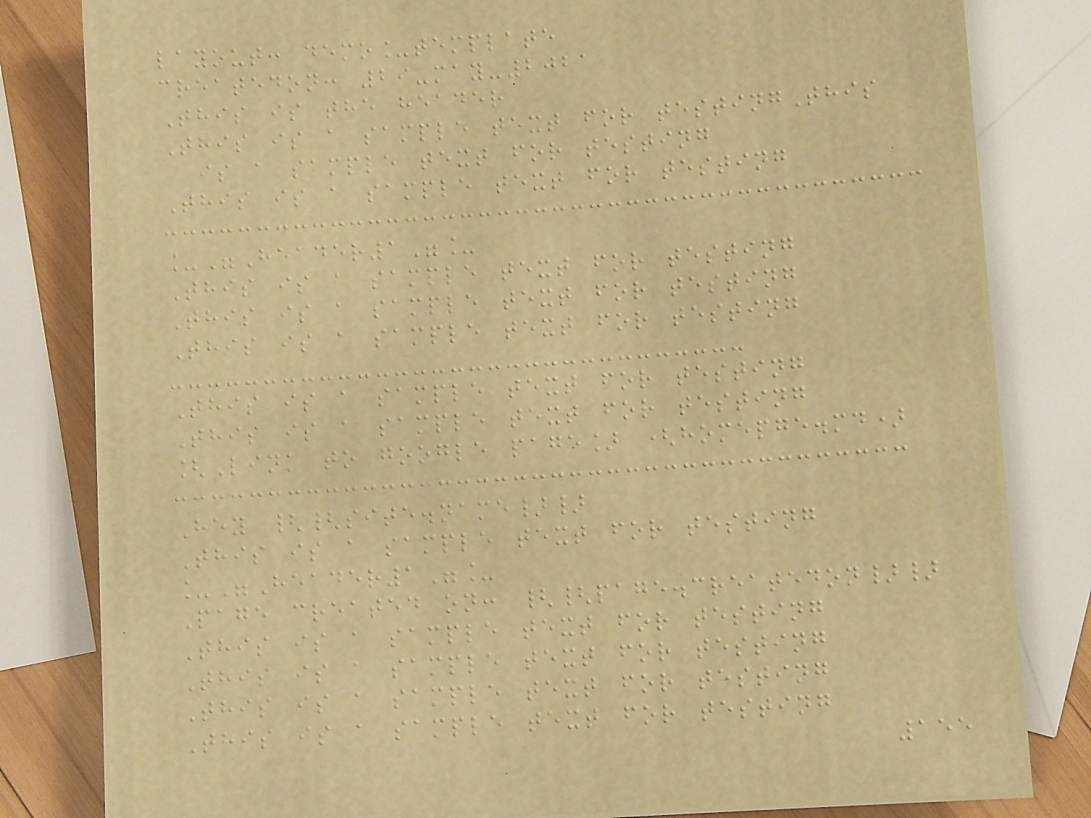layout: demo_template
createdon: 29-may-2021
This is the header
This is a sample text for testingThis
is a sample text for testing
This is a sample text for testing
_"Header1"_
This is a sample text for testing
This is a sample text for testing
This is a sample text for testing
This is a sample text for testing
This is a sample text for testing
[Link to google page] (homepge.md)
Hey {{site.name}}
This is a sample text for testing
_"Header1"_
Page created on: {{page.createdon}}
This is a sample text for testing
This is a sample text for testing
This is a sample text for testing
This is a sample text for testing
155
